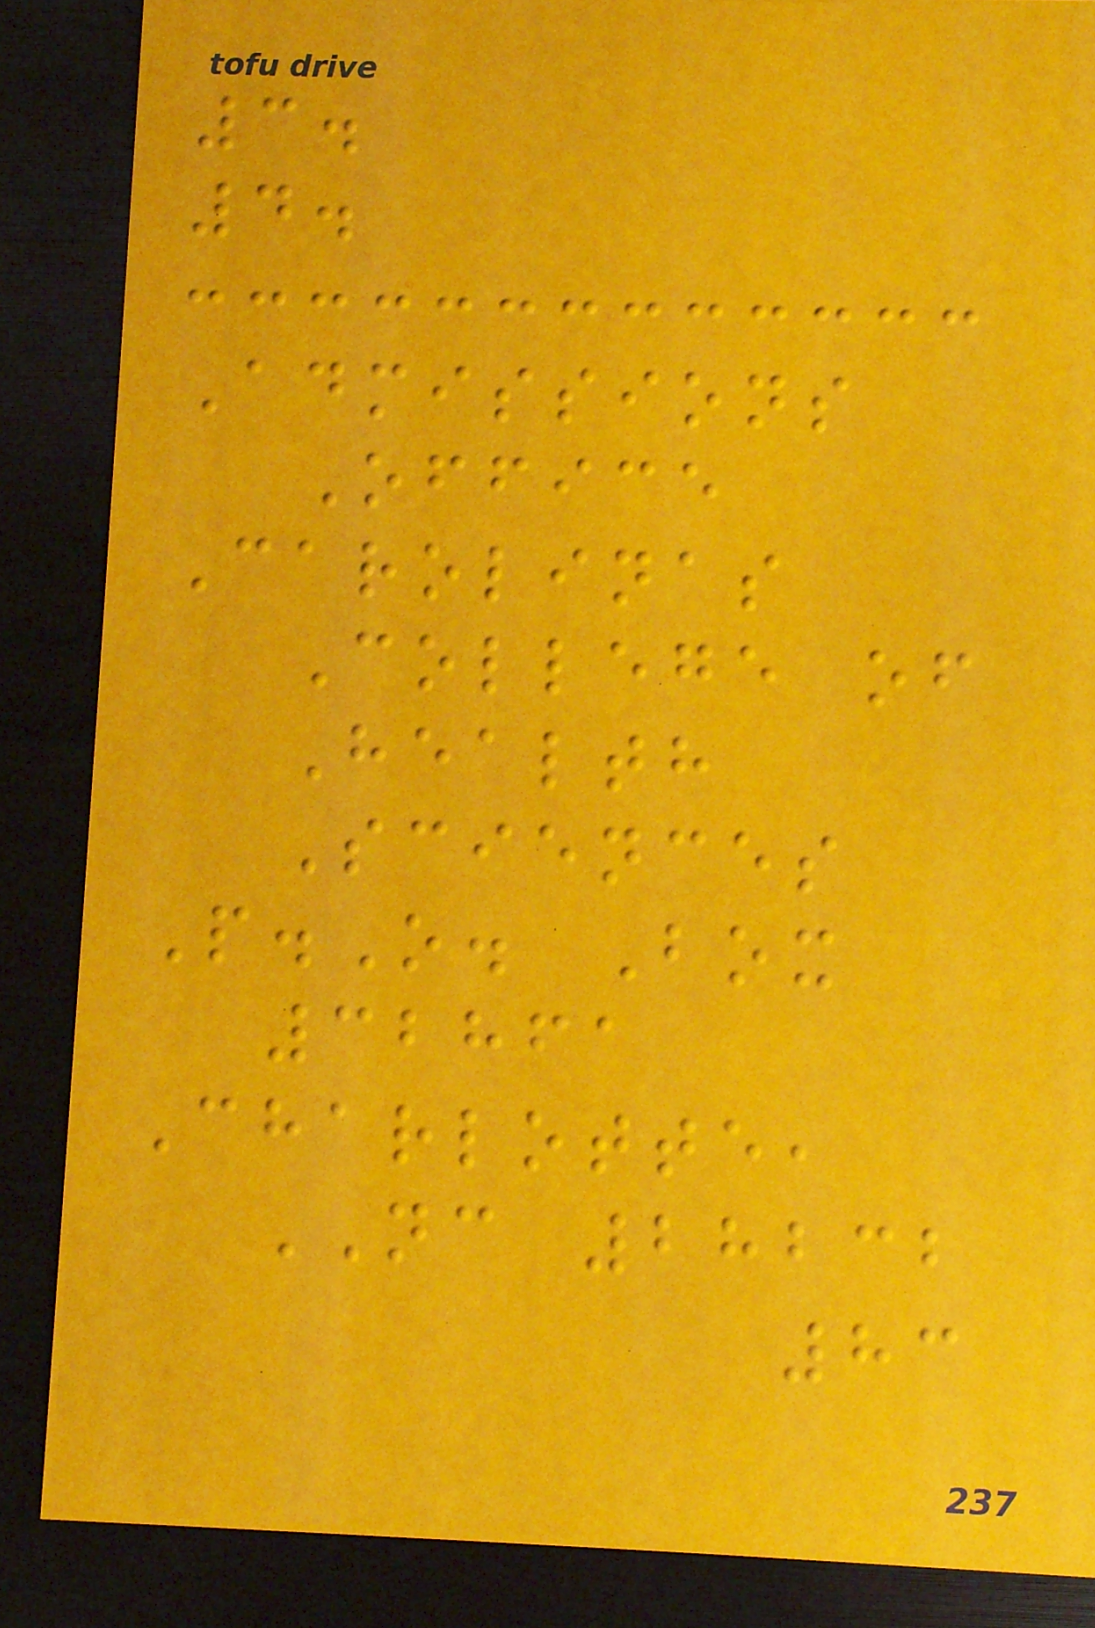3.
4.
Admissions
Office
Carolinas
College of
Health
Sciences
P.O. Box
32861
Charlotte,
NC 28232
83
